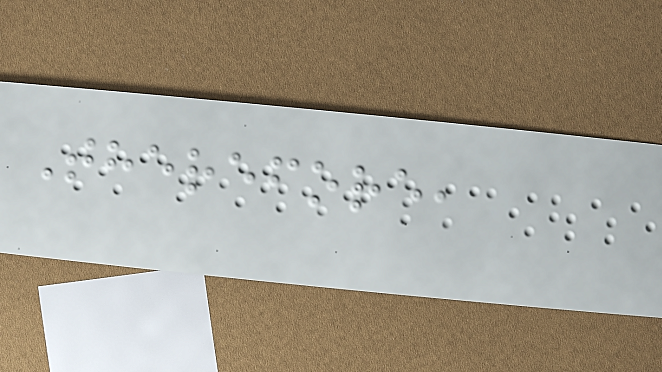Therefore,
